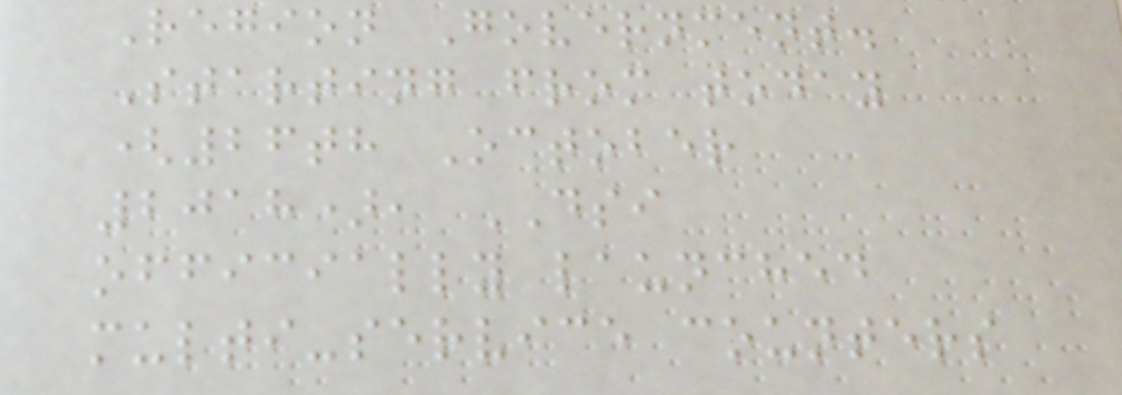Region Government.
Starting from today
(26th October
2018), DSI
officially launched
multi-service counters
